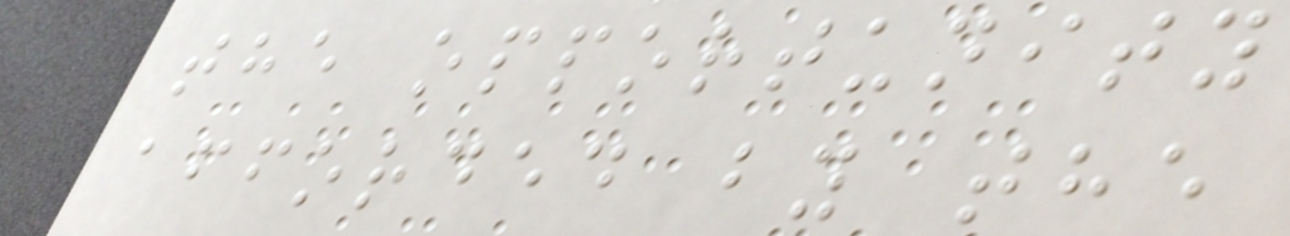the opportunity
afforded by the
